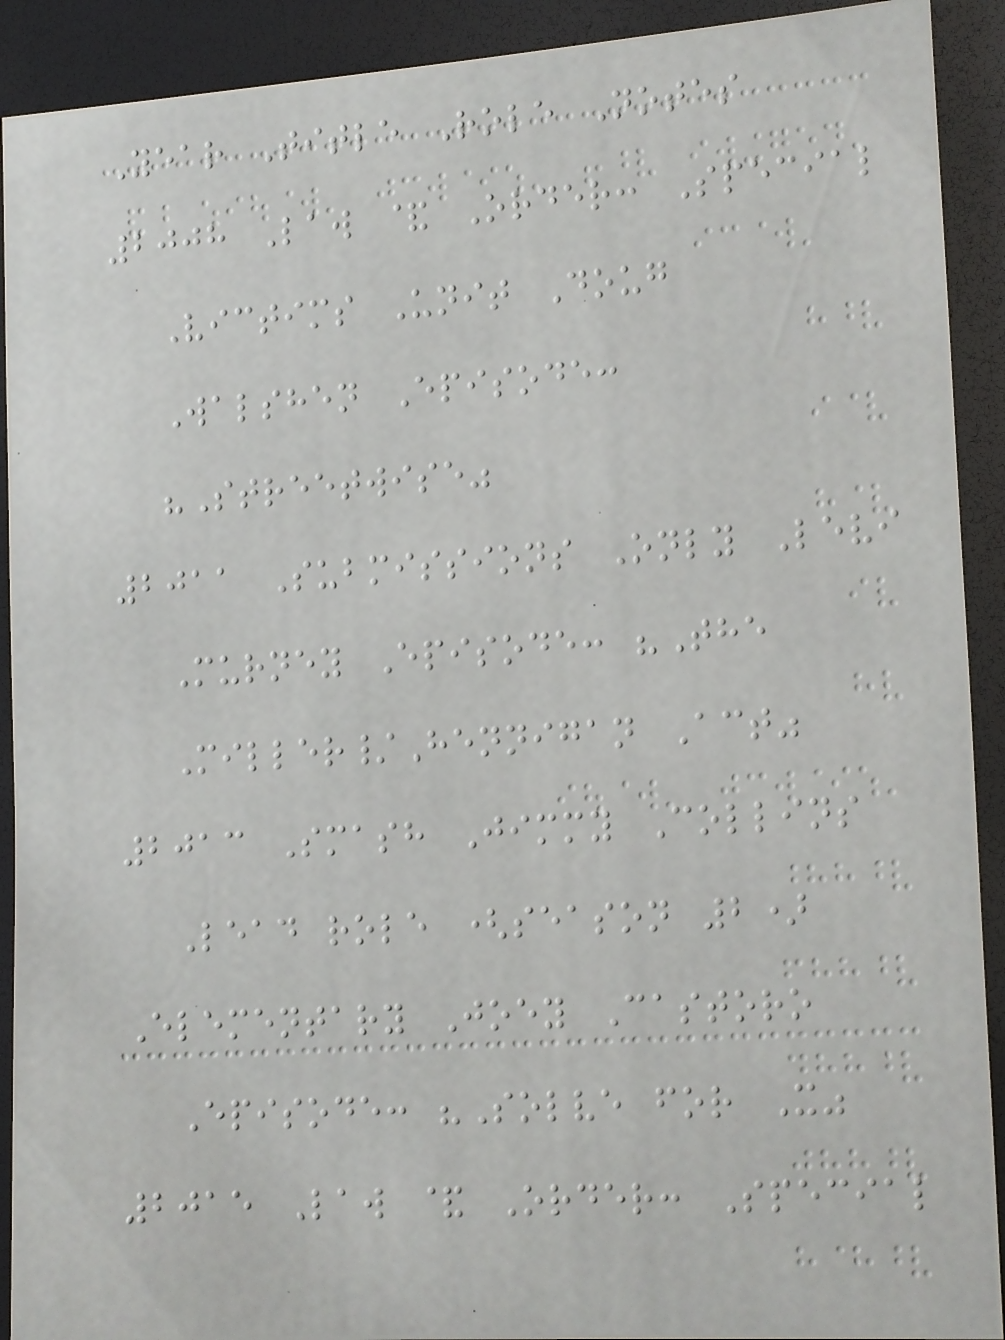Year Title Role Notes
2008 Law & Order: Special
Victims Unit Doug
Walshen Episode:
"Streetwise"
2011 Submissions Only Levi
Murney Episode: "The
Miller/Hennigan Act"
2013 Smash Jimmy Collins
Lead role (season 2)
Elementary Joey Castoro
Episode: "Solve for X"
2015 Law & Order: Special
